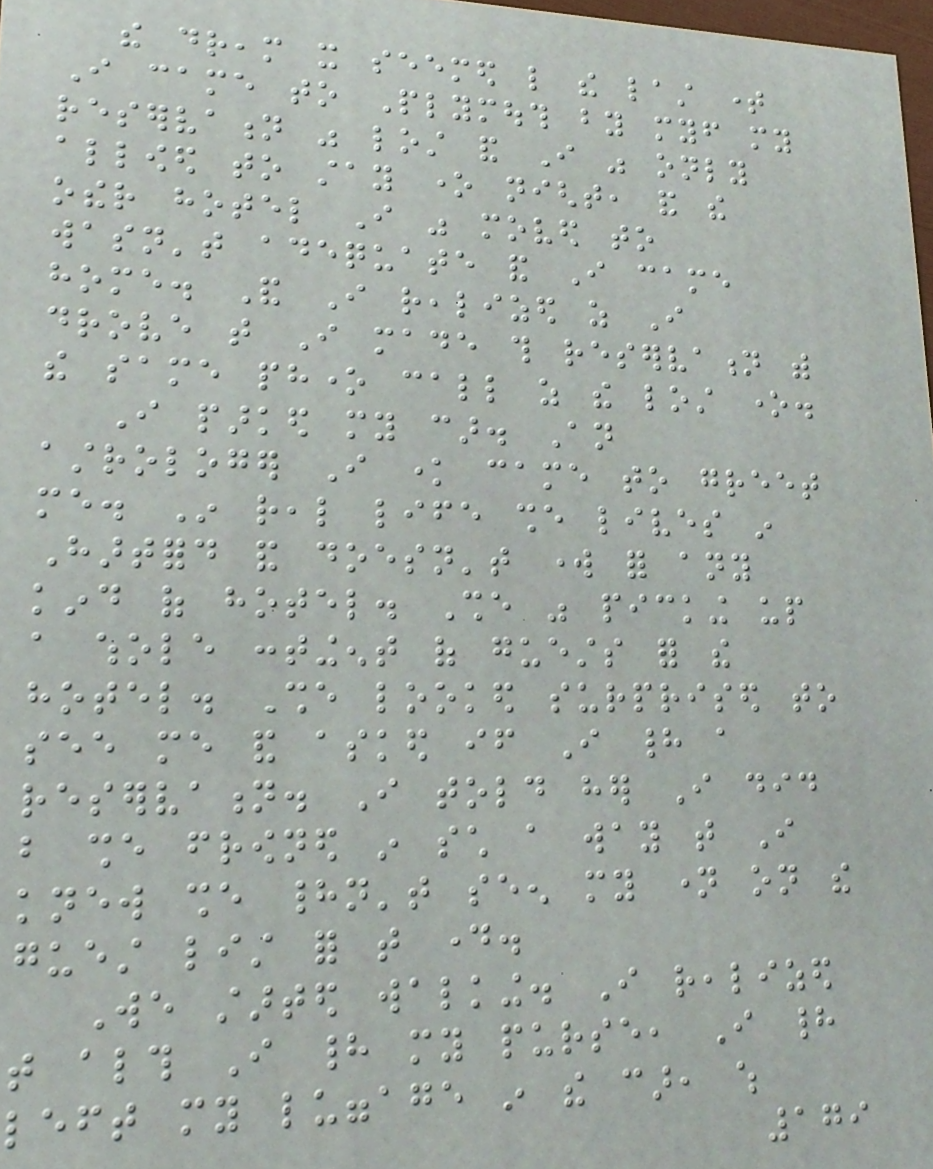the dream it seemed like the last time
I came to Plymouth by myself my
reservation was lost and I was only
allowed to stay one night, and the
other hotel I was moved to
wasn't adequate and I came
home. And I realized as I
drove that I made this reservation with
the same phone call as the lost one.
I parked my car. An
astrologer I know came to greet
me. In real life she lives in
Hartford and doesn't work for any
kind of hotel. She was picking up
a whole contingent of guests for the
hotel. She looked surprised to
see me and asked if I had a
reservation. I told her I did
but she frowned in such a way that I
knew she hadn't seen my name on the
guest list for that day.
We started walking. I realized
that although I had my purse, I had
left my luggage in the car, which
179
